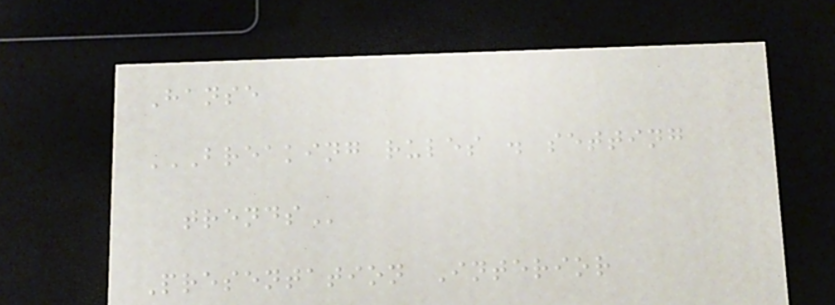Hanse
BREAKING RULES . SETTING
TRENDS
Presentation Interior
